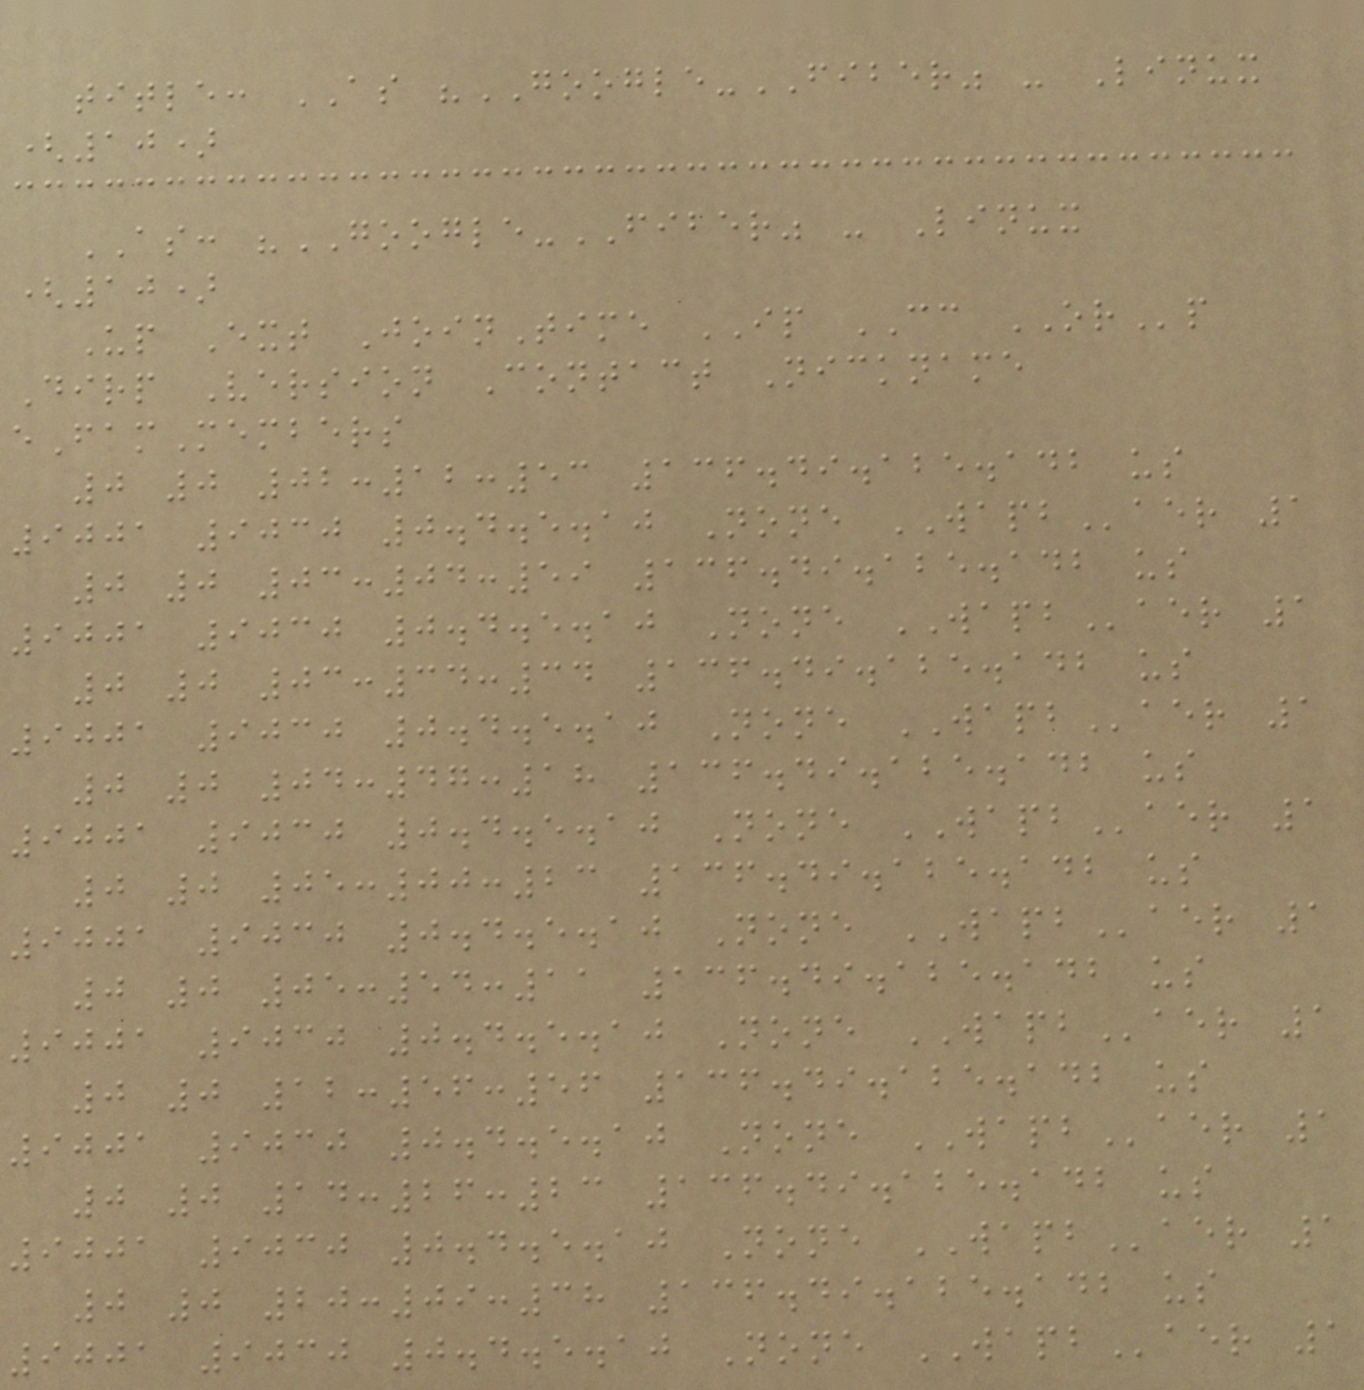title: AS "GOOGLE-FIBER" - Linux
(10)
AS: "GOOGLE-FIBER" - Linux
(10)
Up Ext JoinTime IP CC ORp
Dirp Version Contact Nickname
eFamMembers
0 0 02:12:53 136.49.125.142 us
9001 9030 0.4.5.10 None WAPBaer 1
0 0 03:04:59 136.49.125.142 us
9001 9030 0.4.5.10 None WAPBaer 1
0 0 03:34:34 136.49.125.142 us
9001 9030 0.4.5.10 None WAPBaer 1
0 0 04:47:18 136.49.125.142 us
9001 9030 0.4.5.10 None WAPBaer 1
0 0 05:00:23 136.49.125.142 us
9001 9030 0.4.5.10 None WAPBaer 1
0 0 05:54:11 136.49.125.142 us
9001 9030 0.4.5.10 None WAPBaer 1
0 0 12:56:56 136.49.125.142 us
9001 9030 0.4.5.10 None WAPBaer 1
0 0 14:26:23 136.49.125.142 us
9001 9030 0.4.5.10 None WAPBaer 1
0 0 20:09:38 136.49.125.142 us
9001 9030 0.4.5.10 None WAPBaer 1
